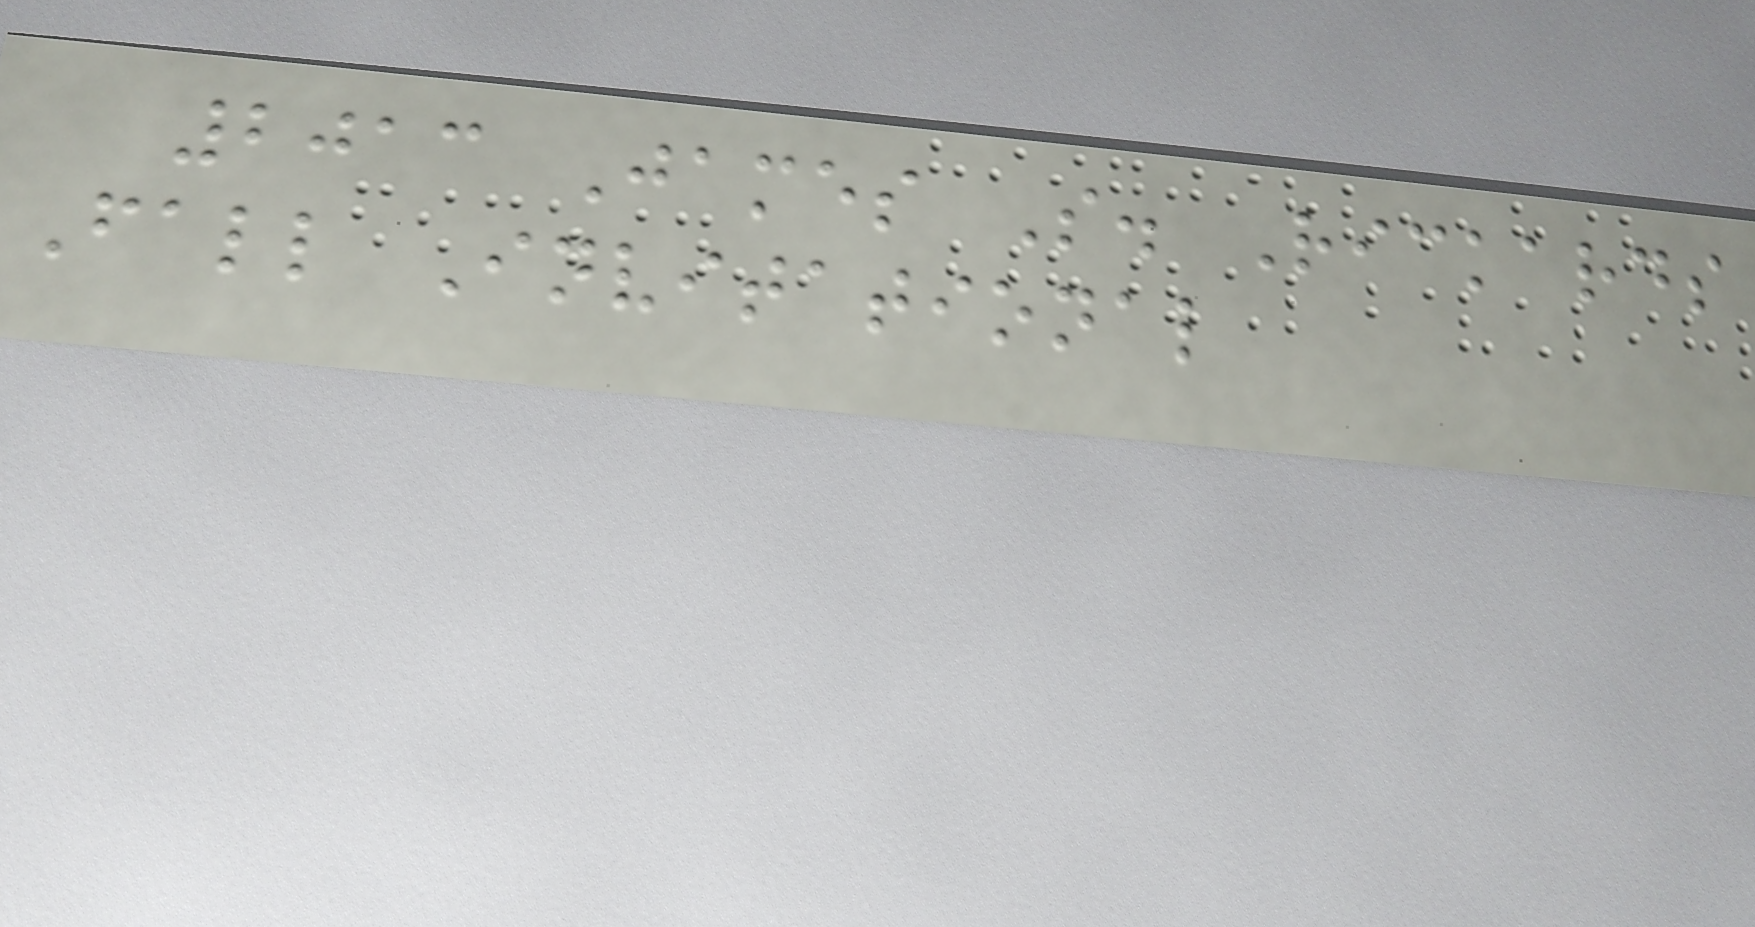2013 James S. Rickards
Fall Invitational
